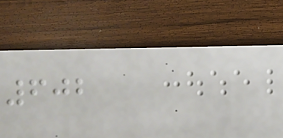602
